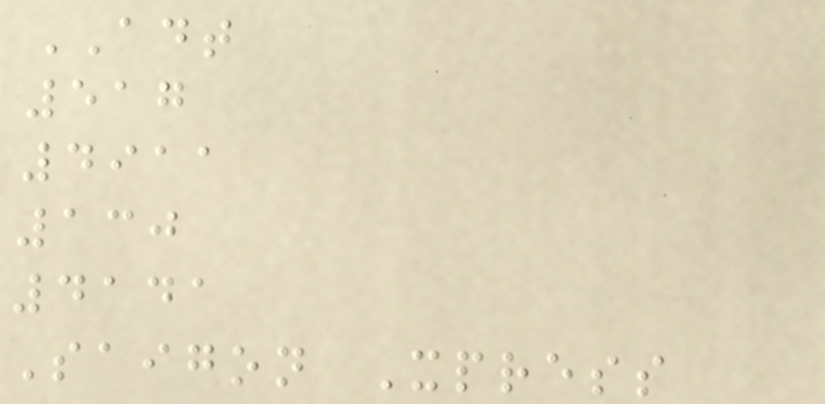ADT
517
4911
130
4141
Saigon Xpress
